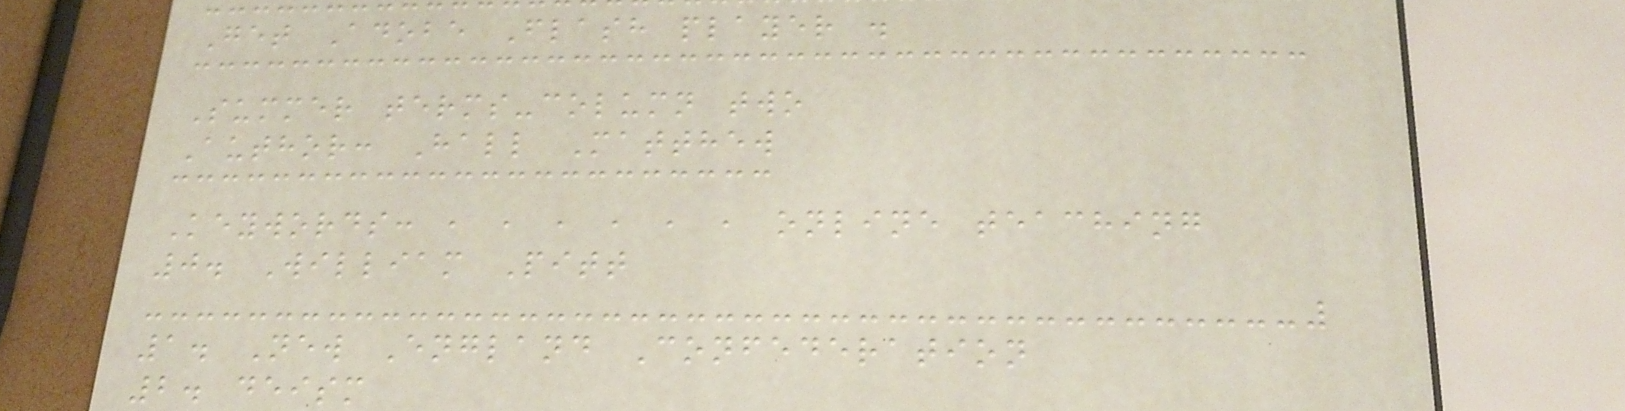Get Adobe Flash player .
Summer terms-column two
Author: Hall Matthew
Keywords: , , , , , , online teaching
0. William Pitt
1. New England Confederation
2. deism
